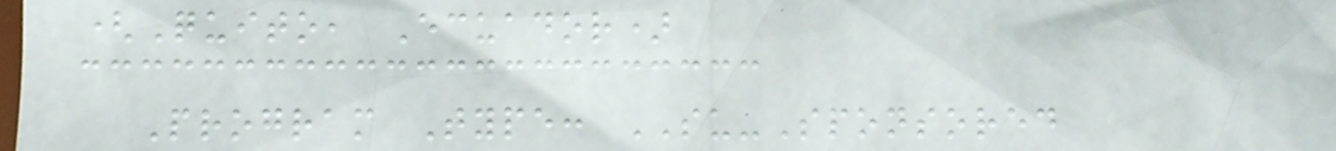(Quito, Ecuador)
Program Type: SU-Sponsored
